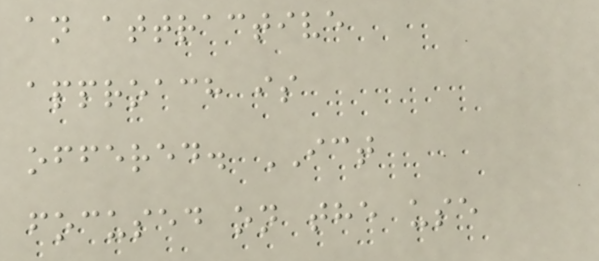an attractive
approach is
offered. ICT
focused on the use
